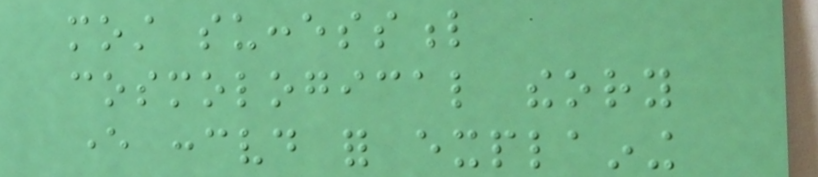most successful
cosmological theory
ever conceived for explaining
